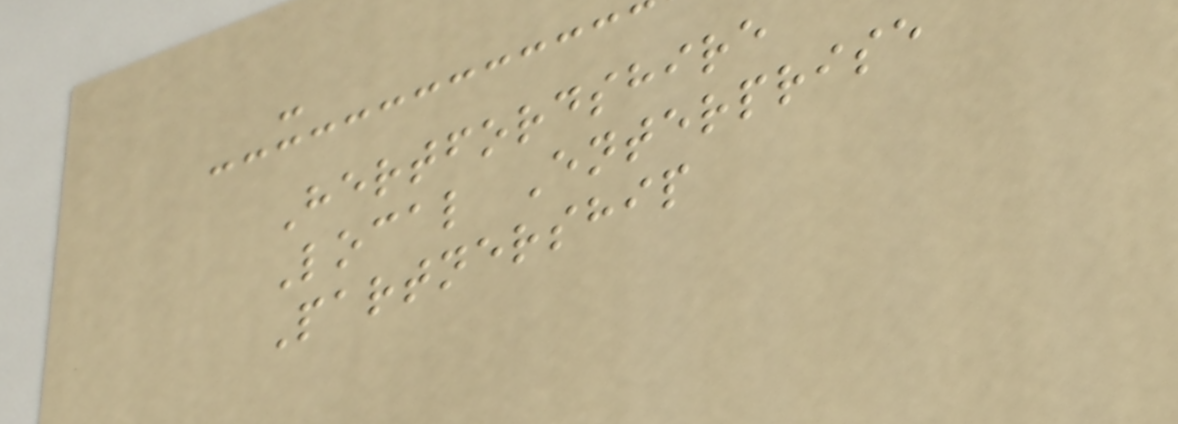-
Hertfordshire
Local Enterprise
Partnership
